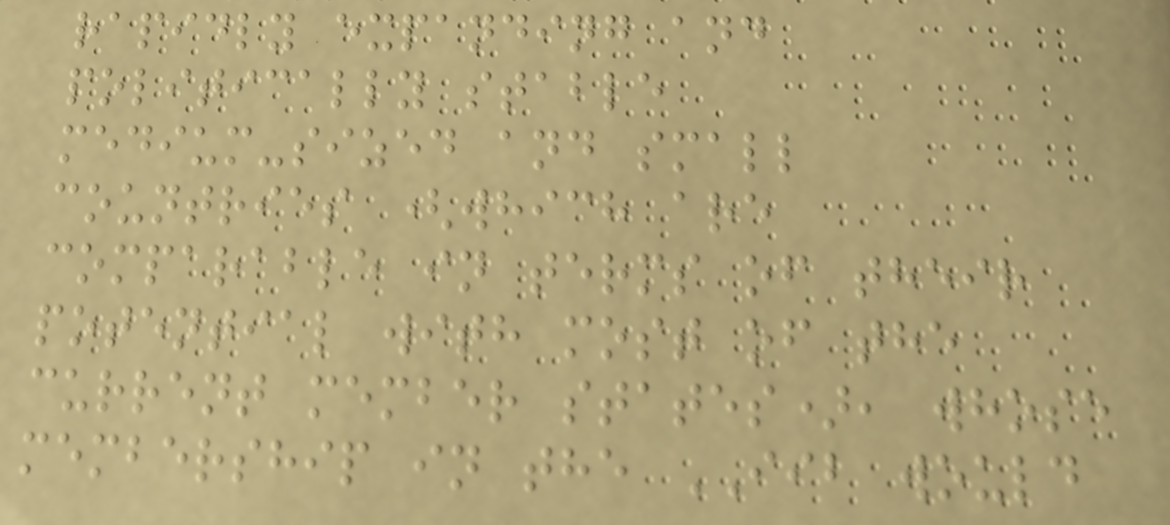rapidly expanding and
politically stable
medium-sized and small
countries (which are
comparable in terms of their
potential with most of the
current member states), whose
membership in the IIB would
